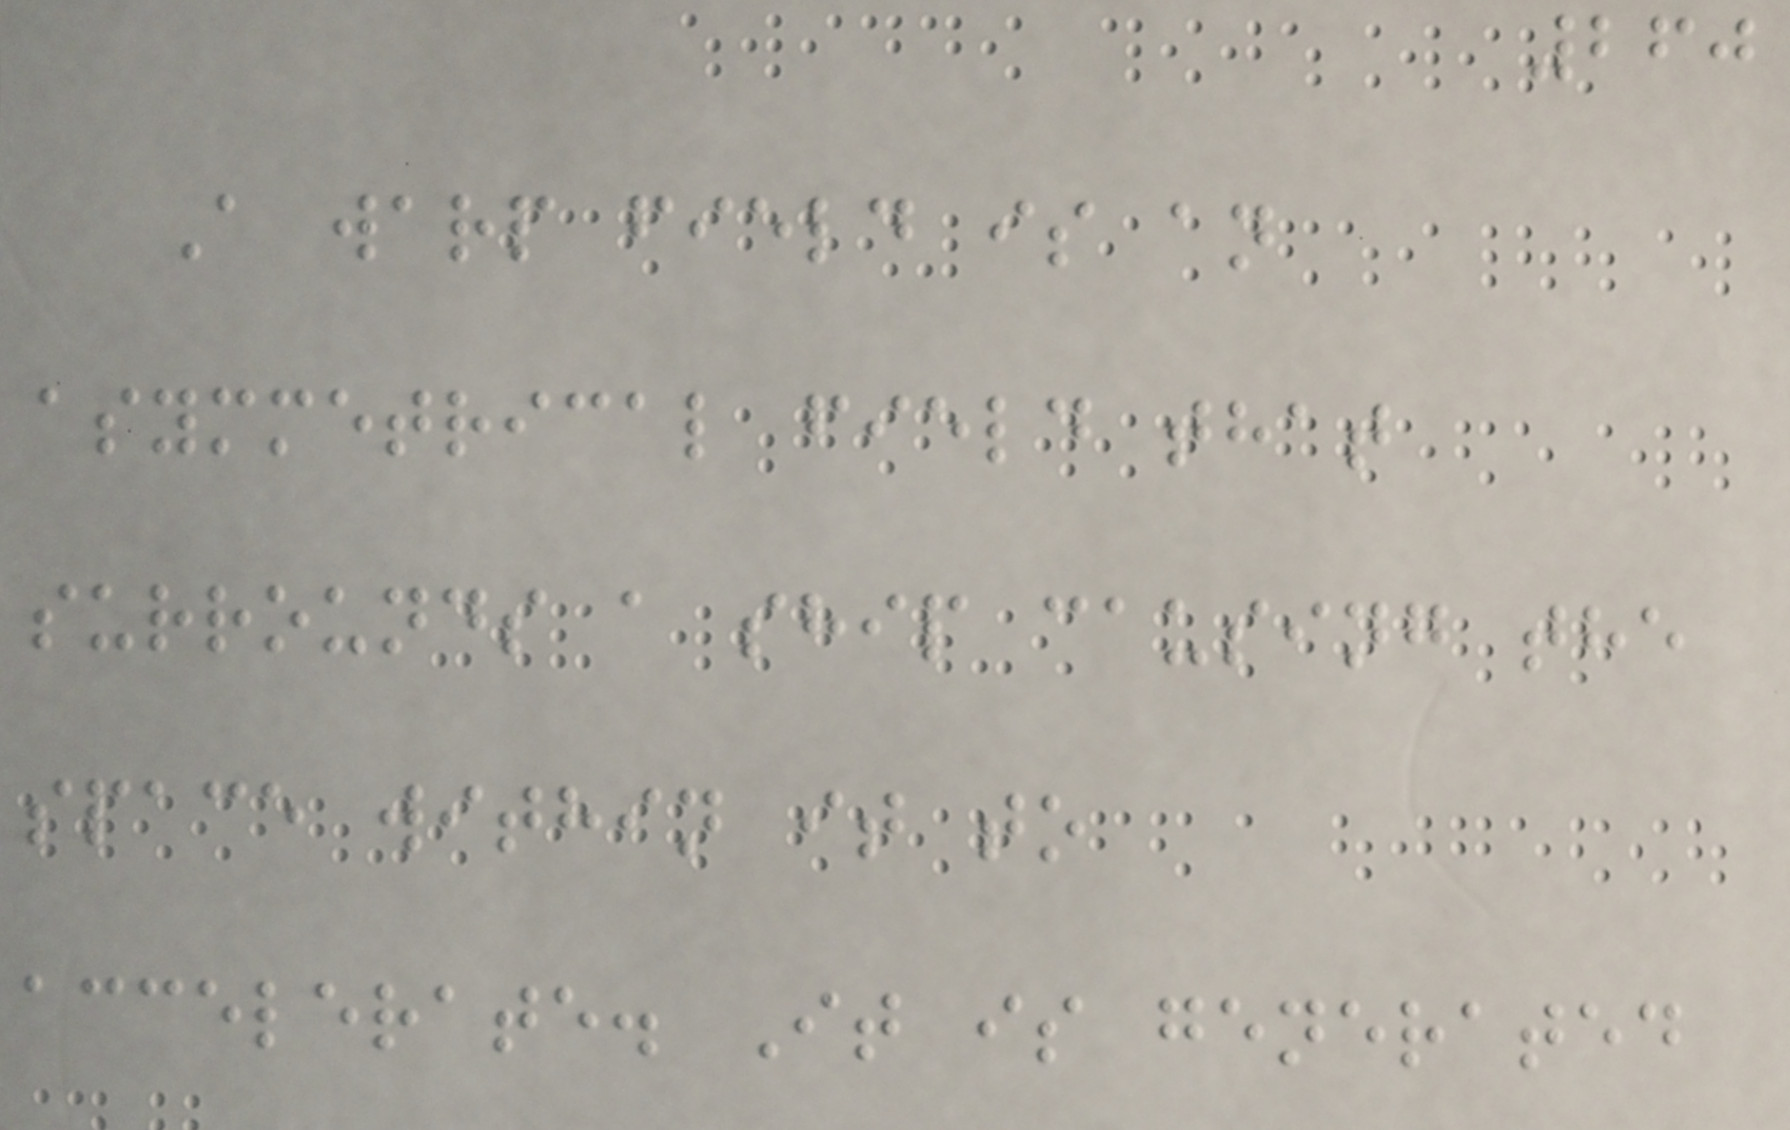260
A warp field is an
asymmetrical field that
surrounds a ship causing the
space within it to
accelerate. It is generated
